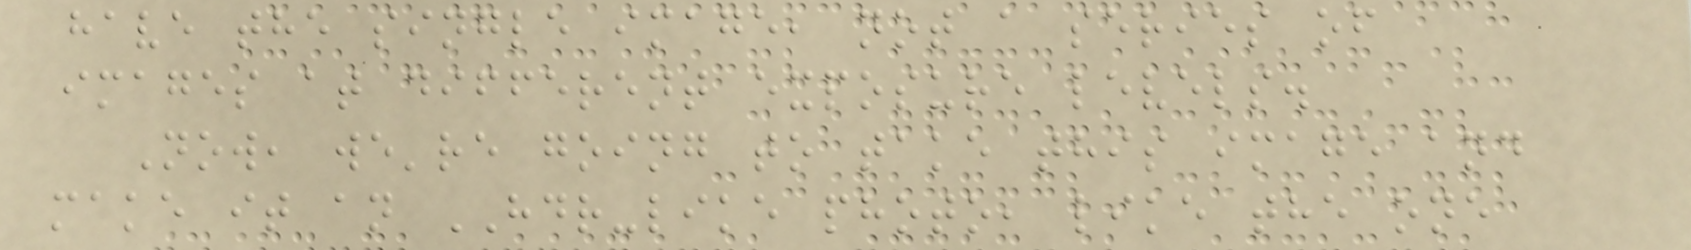have the single image, not a series of
images at different exposure levels.
Now, we're going to take this image and
make it an HDR-like photo, like the one
